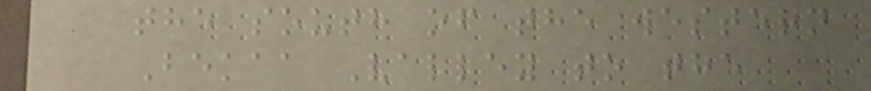the south of the western
Bekaa Valley to the
